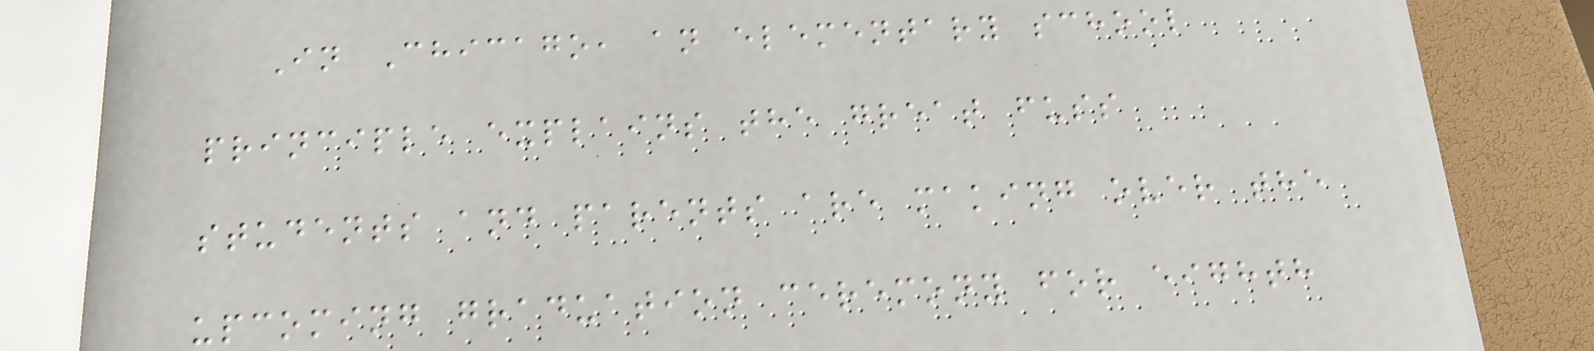In Chicago, an elementary school
principle explains the great fuss
students and parents are making over the
upcoming graduation ceremony for eighth
